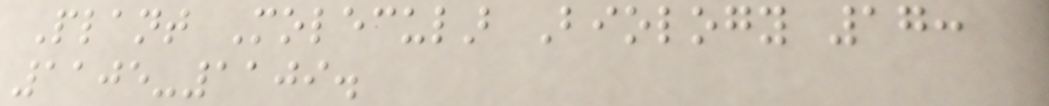Plant Molecular Biology 17:
1105-1109.
